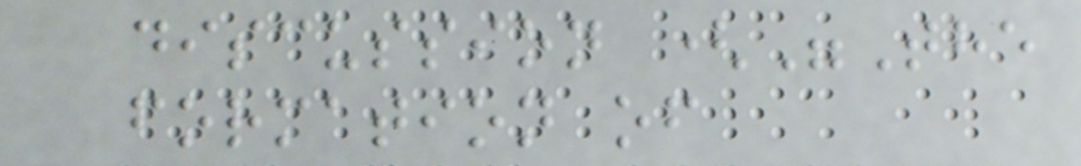discussion ("The
formation of
